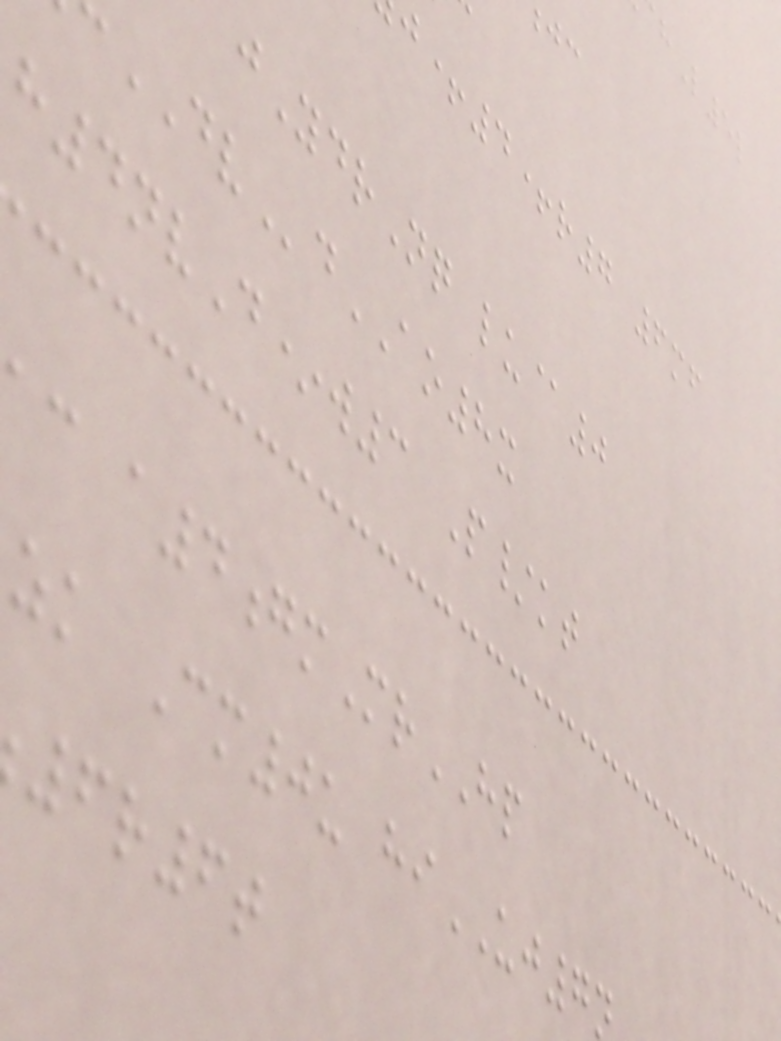+4+r7 6mf
jYdrNq lu@0
DVdAO8x
4nvD*w3 P/kt
c a4gmMrHP
zk Cm0u hiUJ7
6r6t
